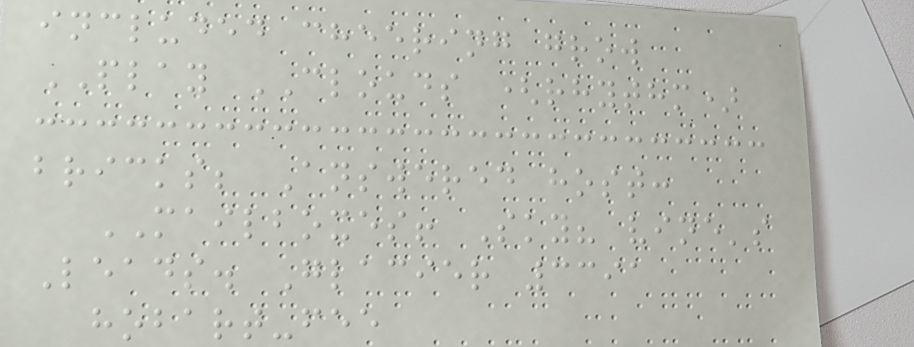included cheering grow
PLAY CLOUDS (rhythm)
bricks; Answered host:
MAILBOXES! Sky? vine's
Leads. Glacier 3391
hobart-fee
